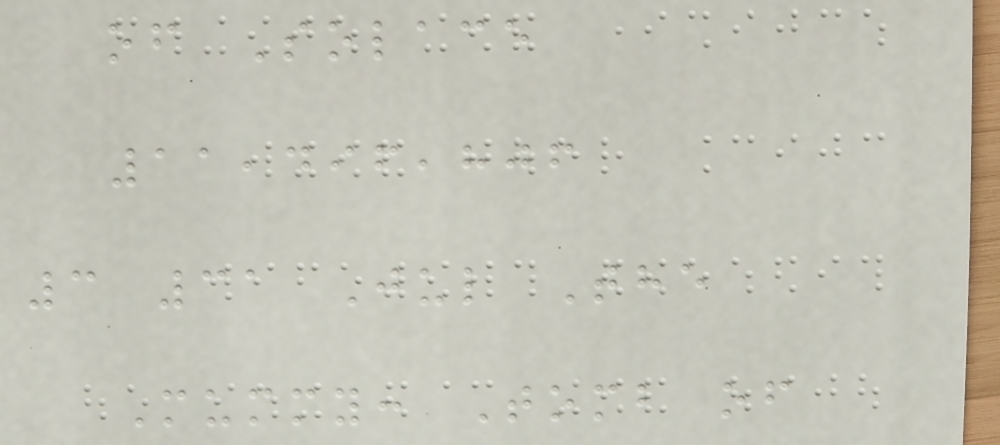of Solace
11,496,806
3 31 Jul The
Mummy: Tomb of
